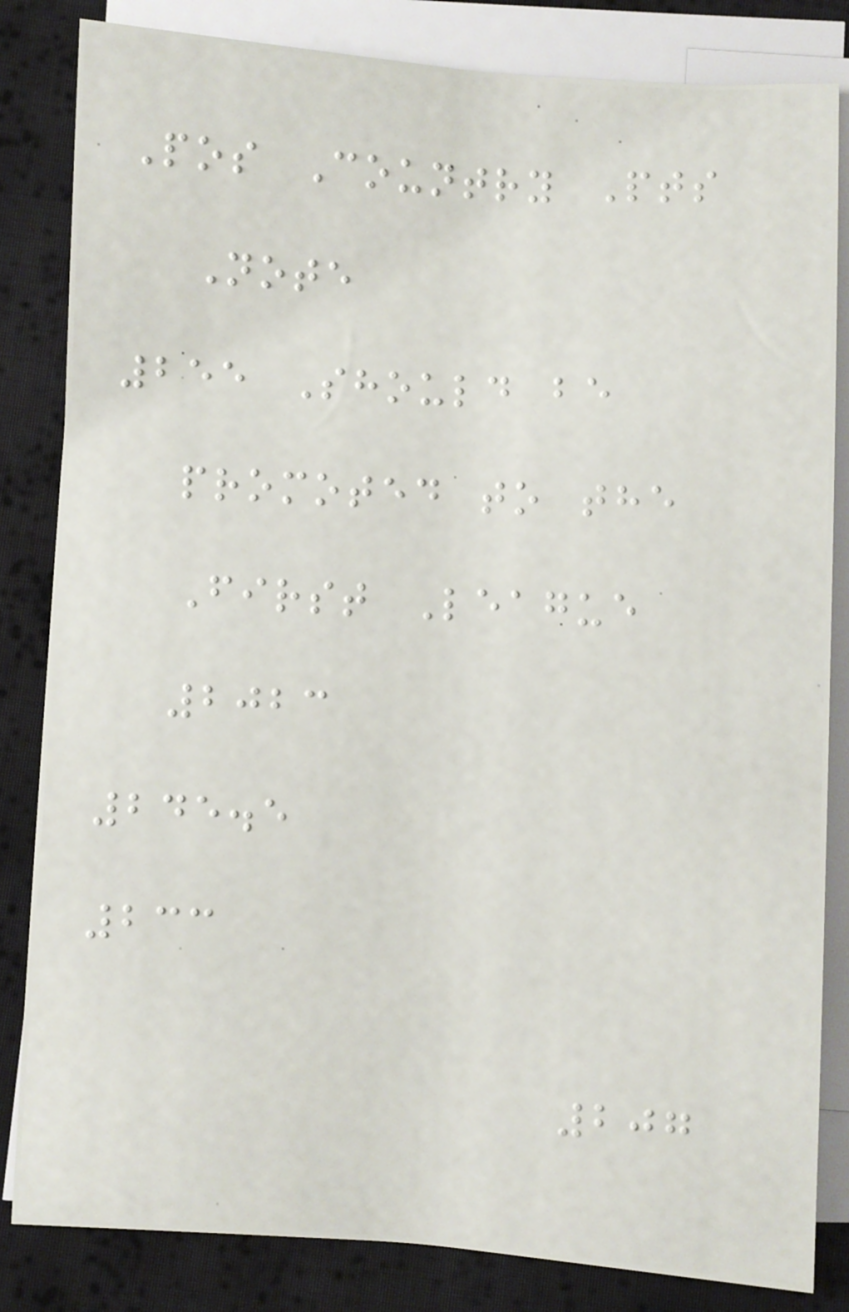Pos Country Pts
Note
255 Should be
promoted to the
First League
2023
245.5
233
207
